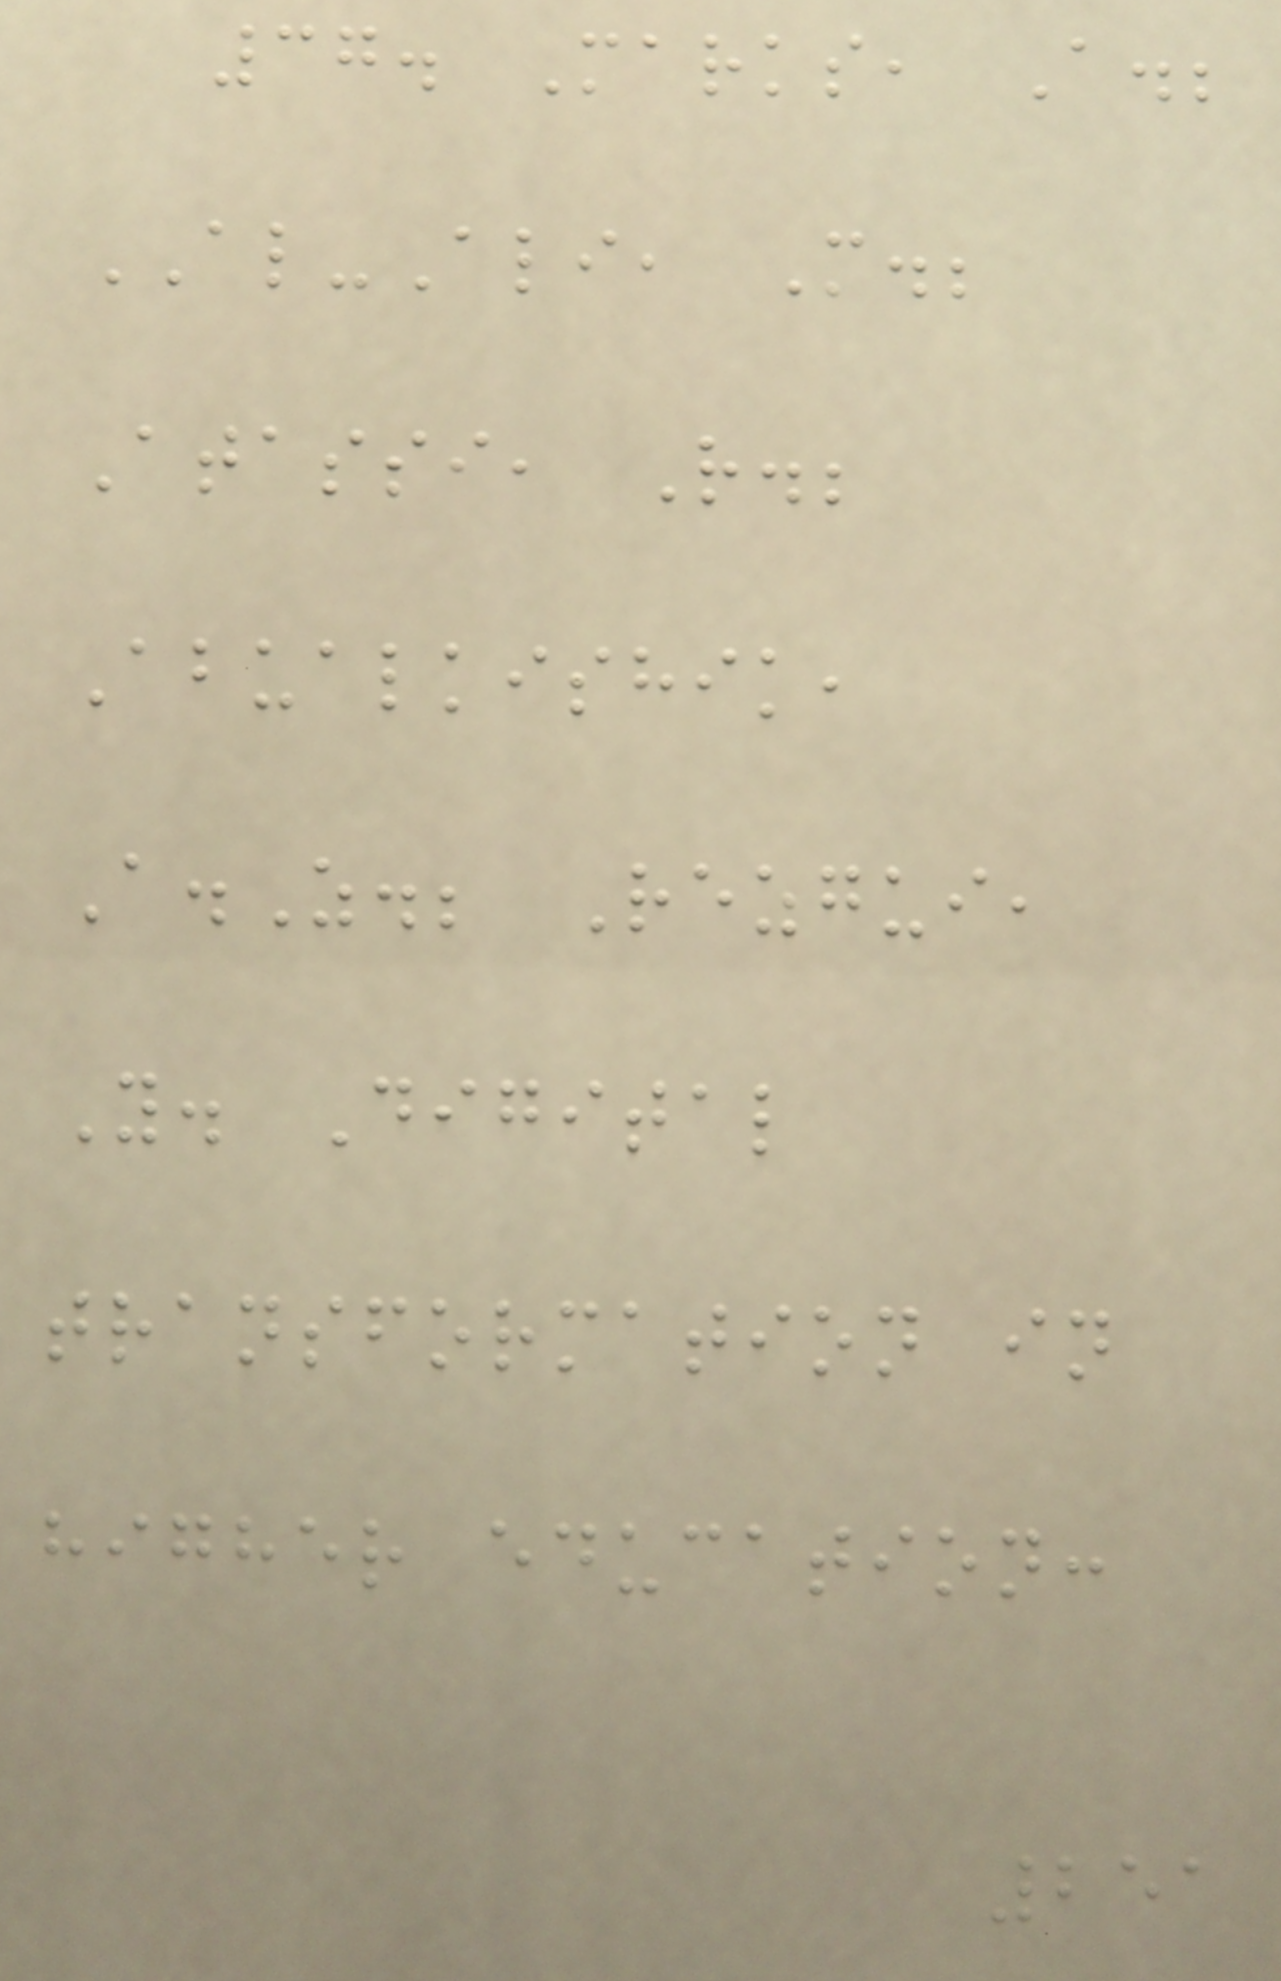37. Marks, A.;
AL-Ali, M.;
Atassi, R.;
Abualkishik,
A.Z.; Rezgui,
Y. Digital
transformation in
higher education:
251
